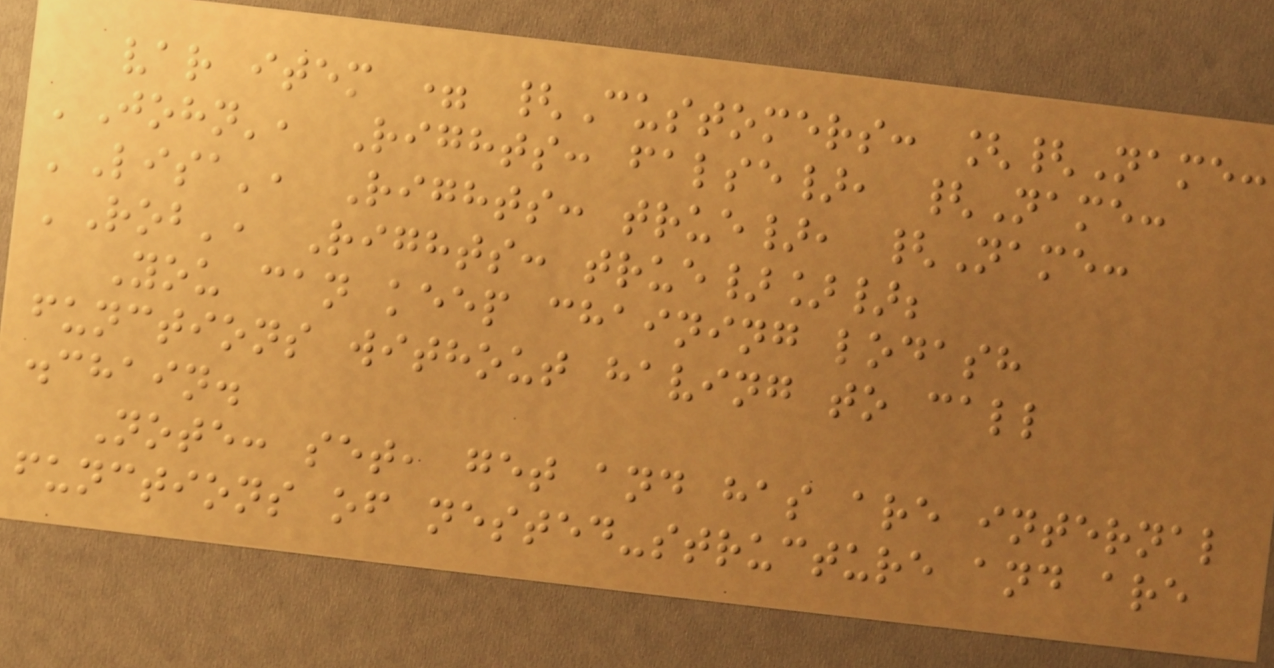var item = {Customers: [{Name:
'John', Rights: false}, {Name:
'Lisa', Rights: true}, {Name:
'Rob', Rights: true}]};
You can keep chaining lodash
functions without having to call
.chain.
Note: set, get and has are internal
functions of nested-structure and are
